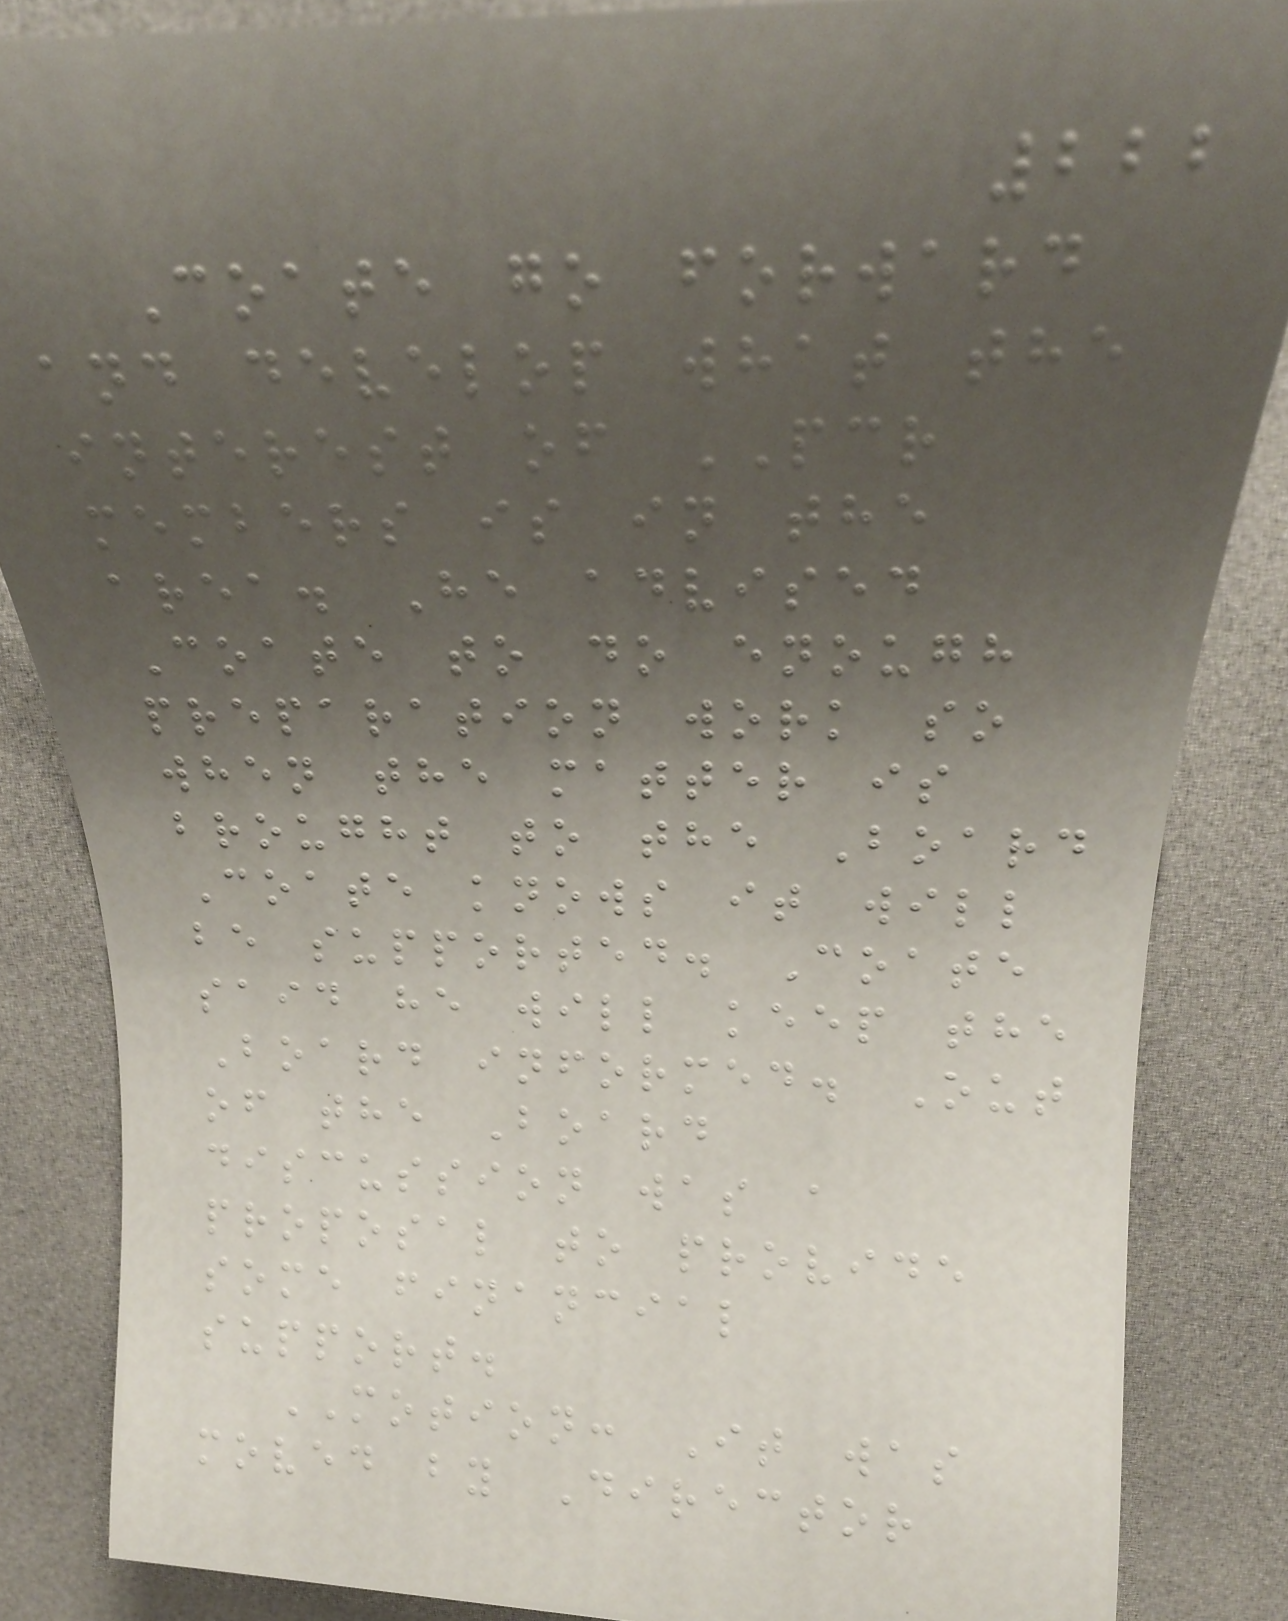222
Coate go forward
and develop what the
interest of PCR
members is in the
area. He advised
Coate to do enough
preparation work so
when the matter is
brought to the Board
Coate knows it will
be supported. Coate
said he will keep the
Board informed. Out
of the Board
discussion was a
proposal to provide
some financial
support.
MOTION: It was
moved by Director
